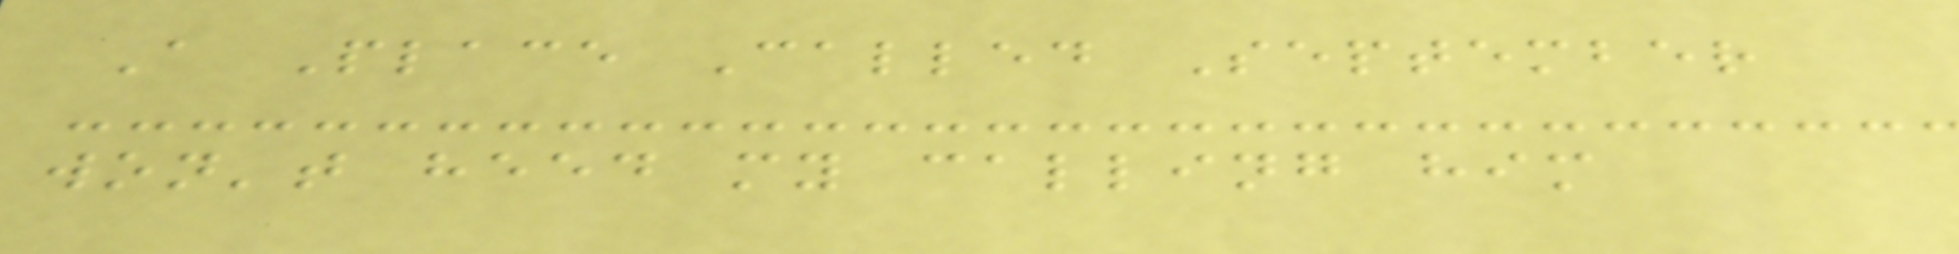A Place Called September
won't heed my calling him
